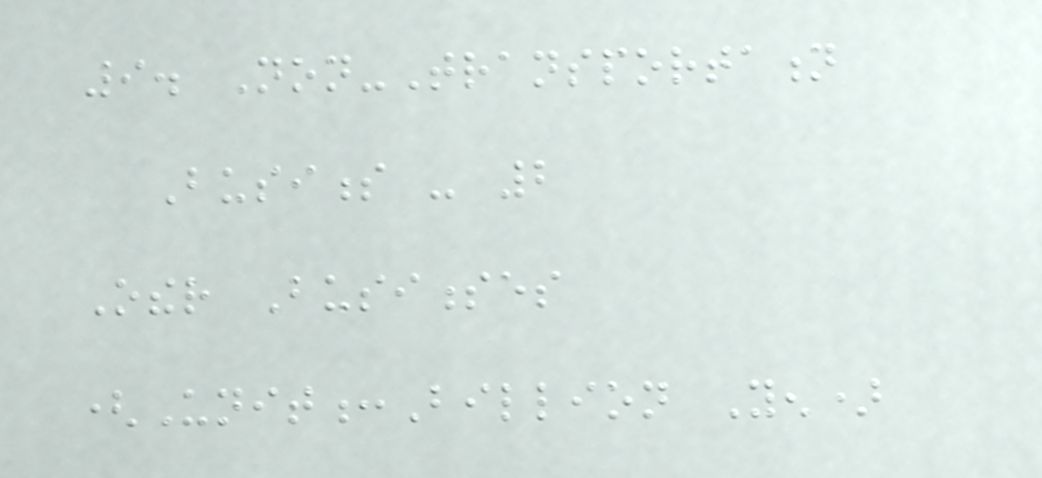9. Non-Transportation
Business - 2
Other Businesses
(Unit:Billion Yen)
